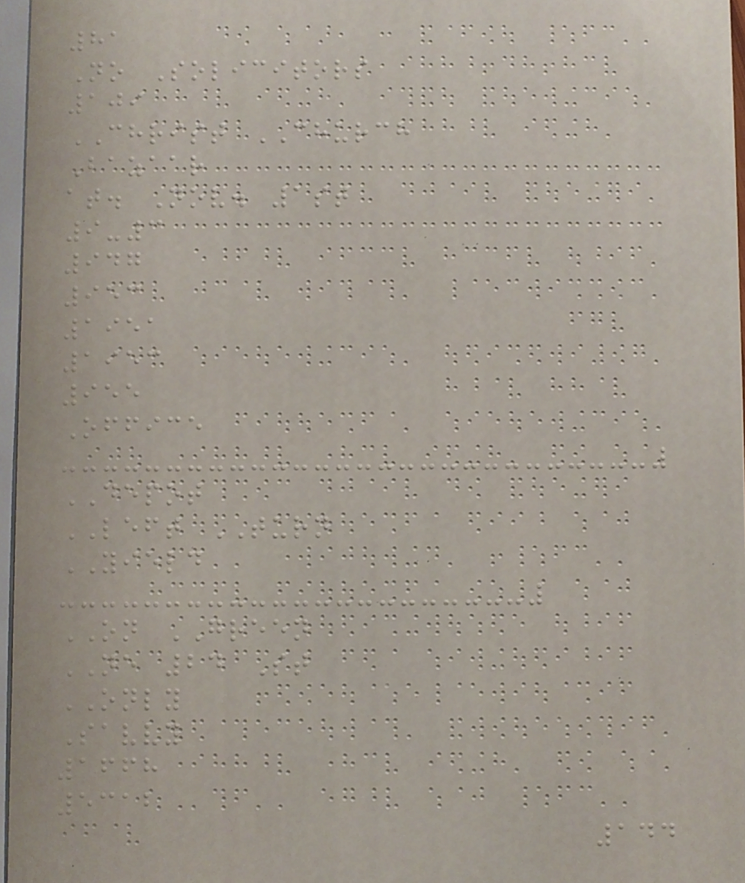81
No Solicitors
109
CHRIST CHURCH
Bazaar
at. Nov. 1st
9-3
947
953
1951
1953
955
Office
DEPOT
LEFT TURN
YIELD
ON GREEN
NE 24 St
ONLY
Savvy
1668
5312
144
